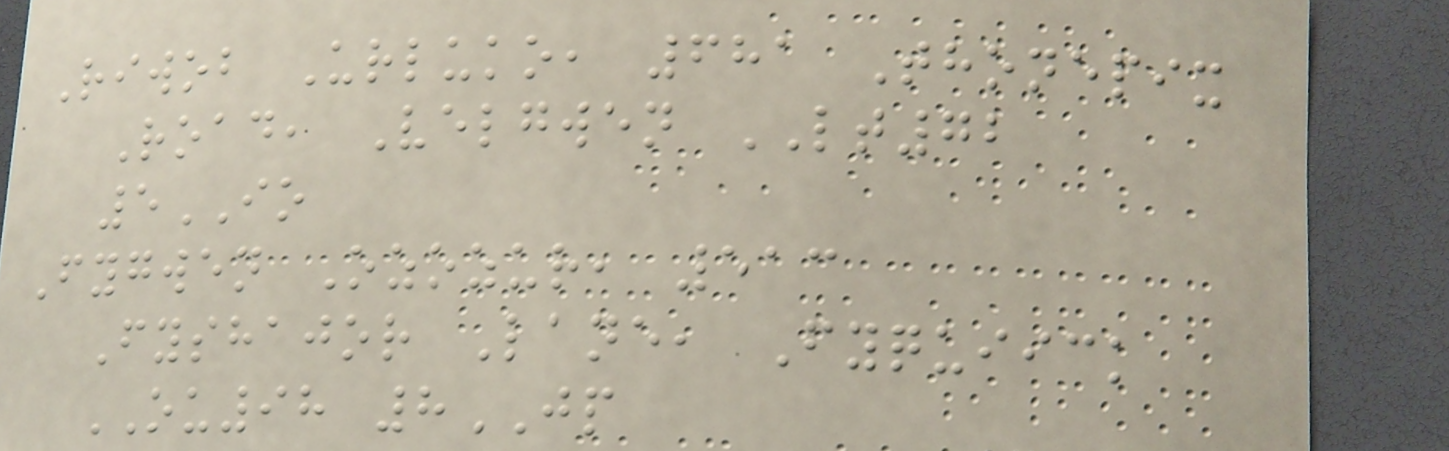Riwob Urluko, 681 Thonepix
Road, Velgwen LT72
5IO
Fygwen Ozozur, 513
Fyshajor Lane, Fyquiick
OU98 8JP
